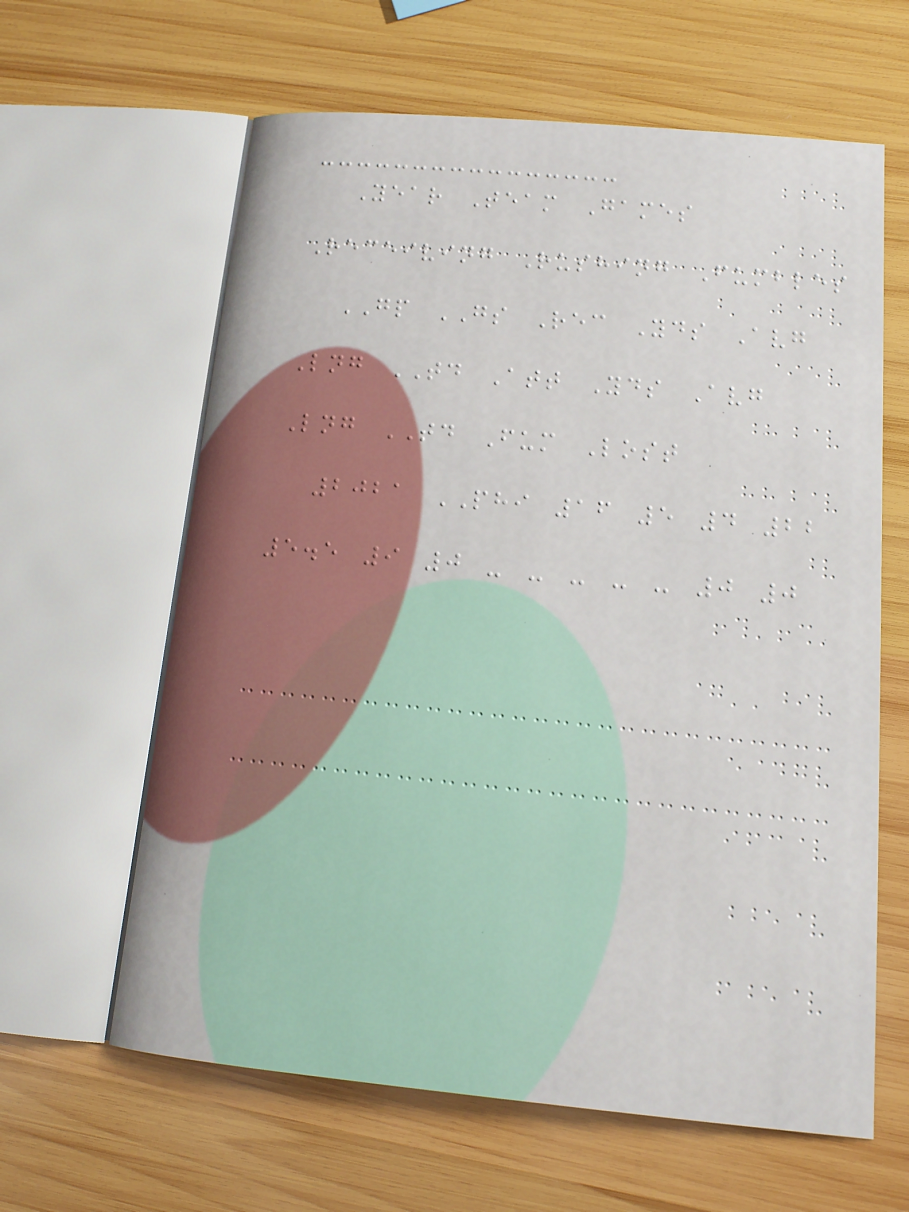Year Team Games
Receiving Rushing Fumbles
GP GS Rec Yds Avg
Lng TD Att Yds Avg
Lng TD Fum Lost
2021 PHI 16 5 4 22
5.5 9 0 - - - - - 0 0
